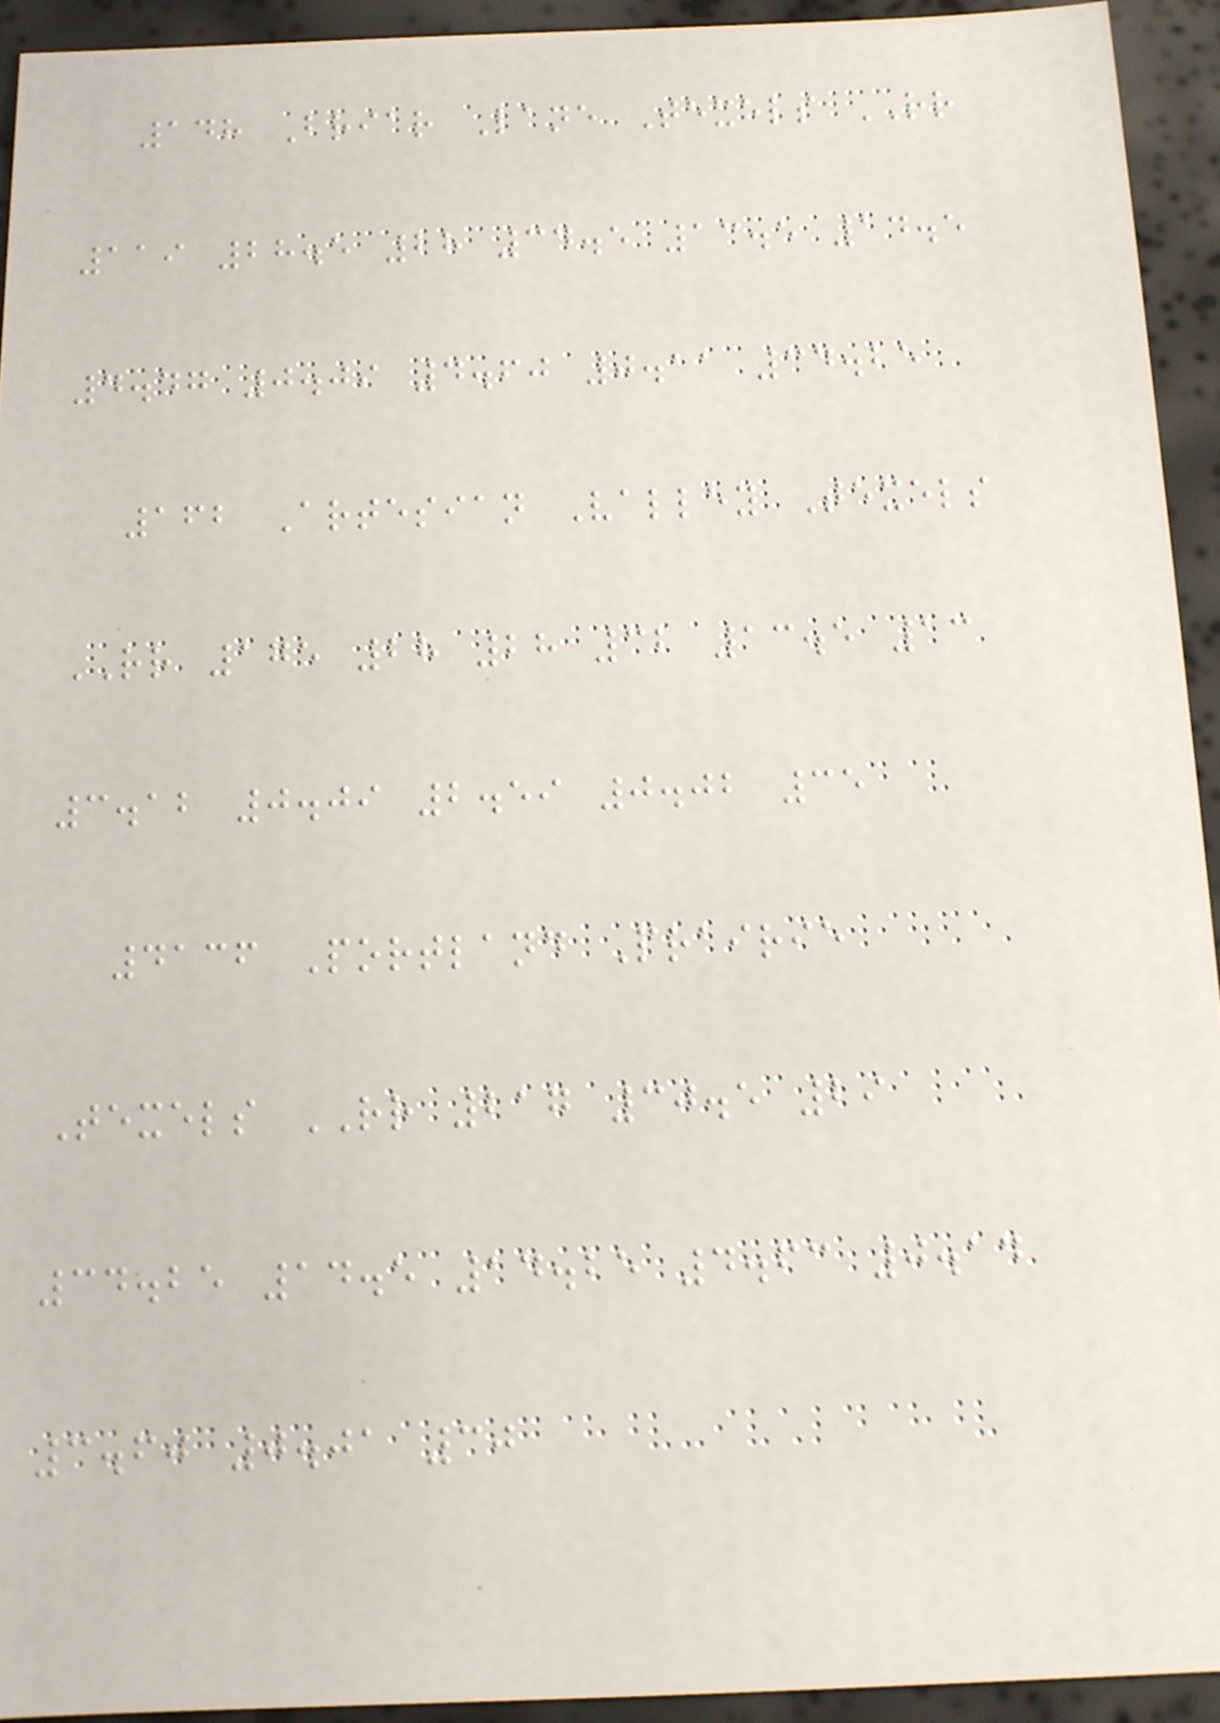148 Briar Lane Texels RR
119 28.5 28 34.5 13.5 14.5
4.47 0.09 4.60 0.11 34.25
162 Artesian Valley Texels
RR 175 28 28 32 13.5 13
3.12 0.09 2.59 0.02 35
4136 Portland Prairie
Texels RR 217 30.5 29
34.25 14.5 14.25 4.63 0.14
3.60 0.01 30
